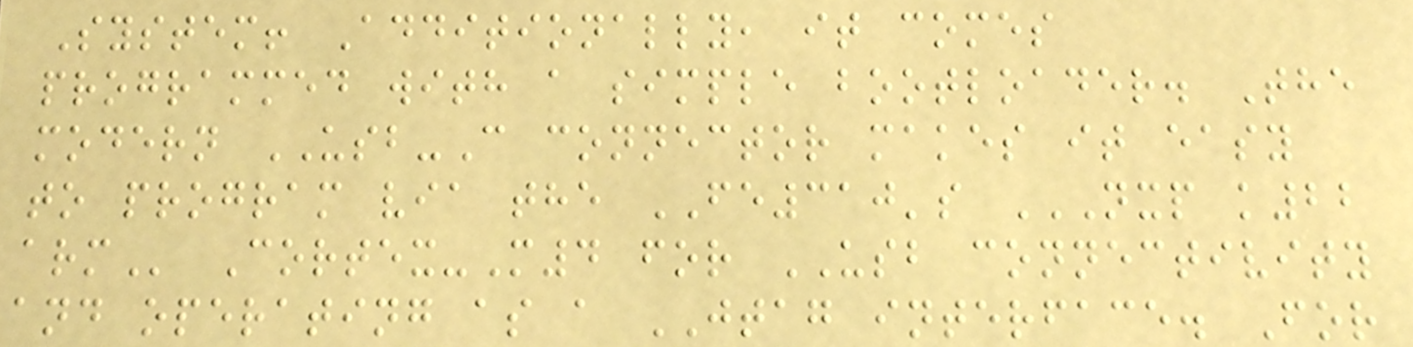System! Additionally, it comes
programmed with a simple bootloader. The
modern USB-C connector makes it easy
to program via the FE310's NXP K22
ARM Cortex-M4 for USB connectivity
and operating as a JTAG interface. For
